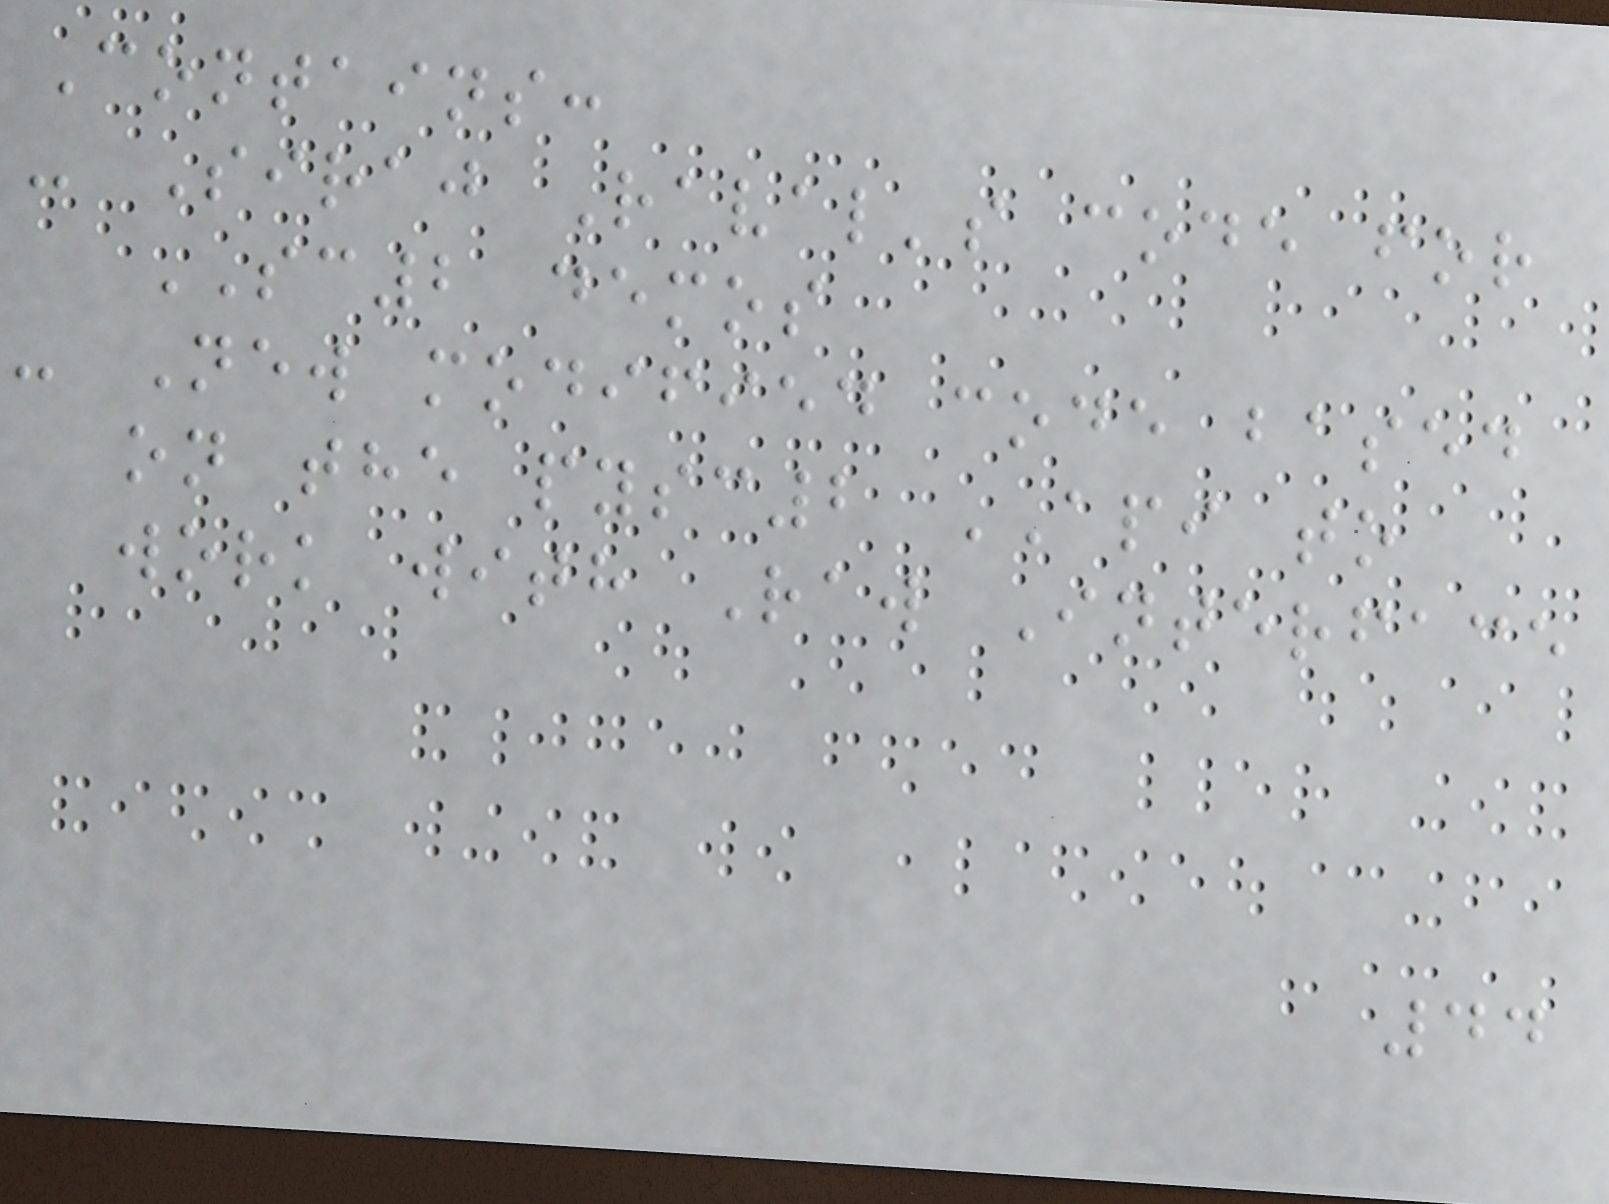Contains:
- Siraj Raval's code for
SC2 demos
- New modified code based
on the pysc2 API to
work with Raw Interface
44
